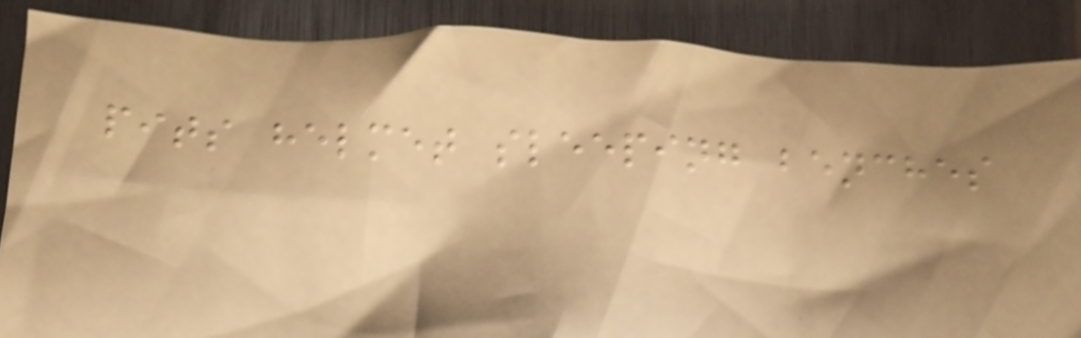pits helmet sleeping benches
